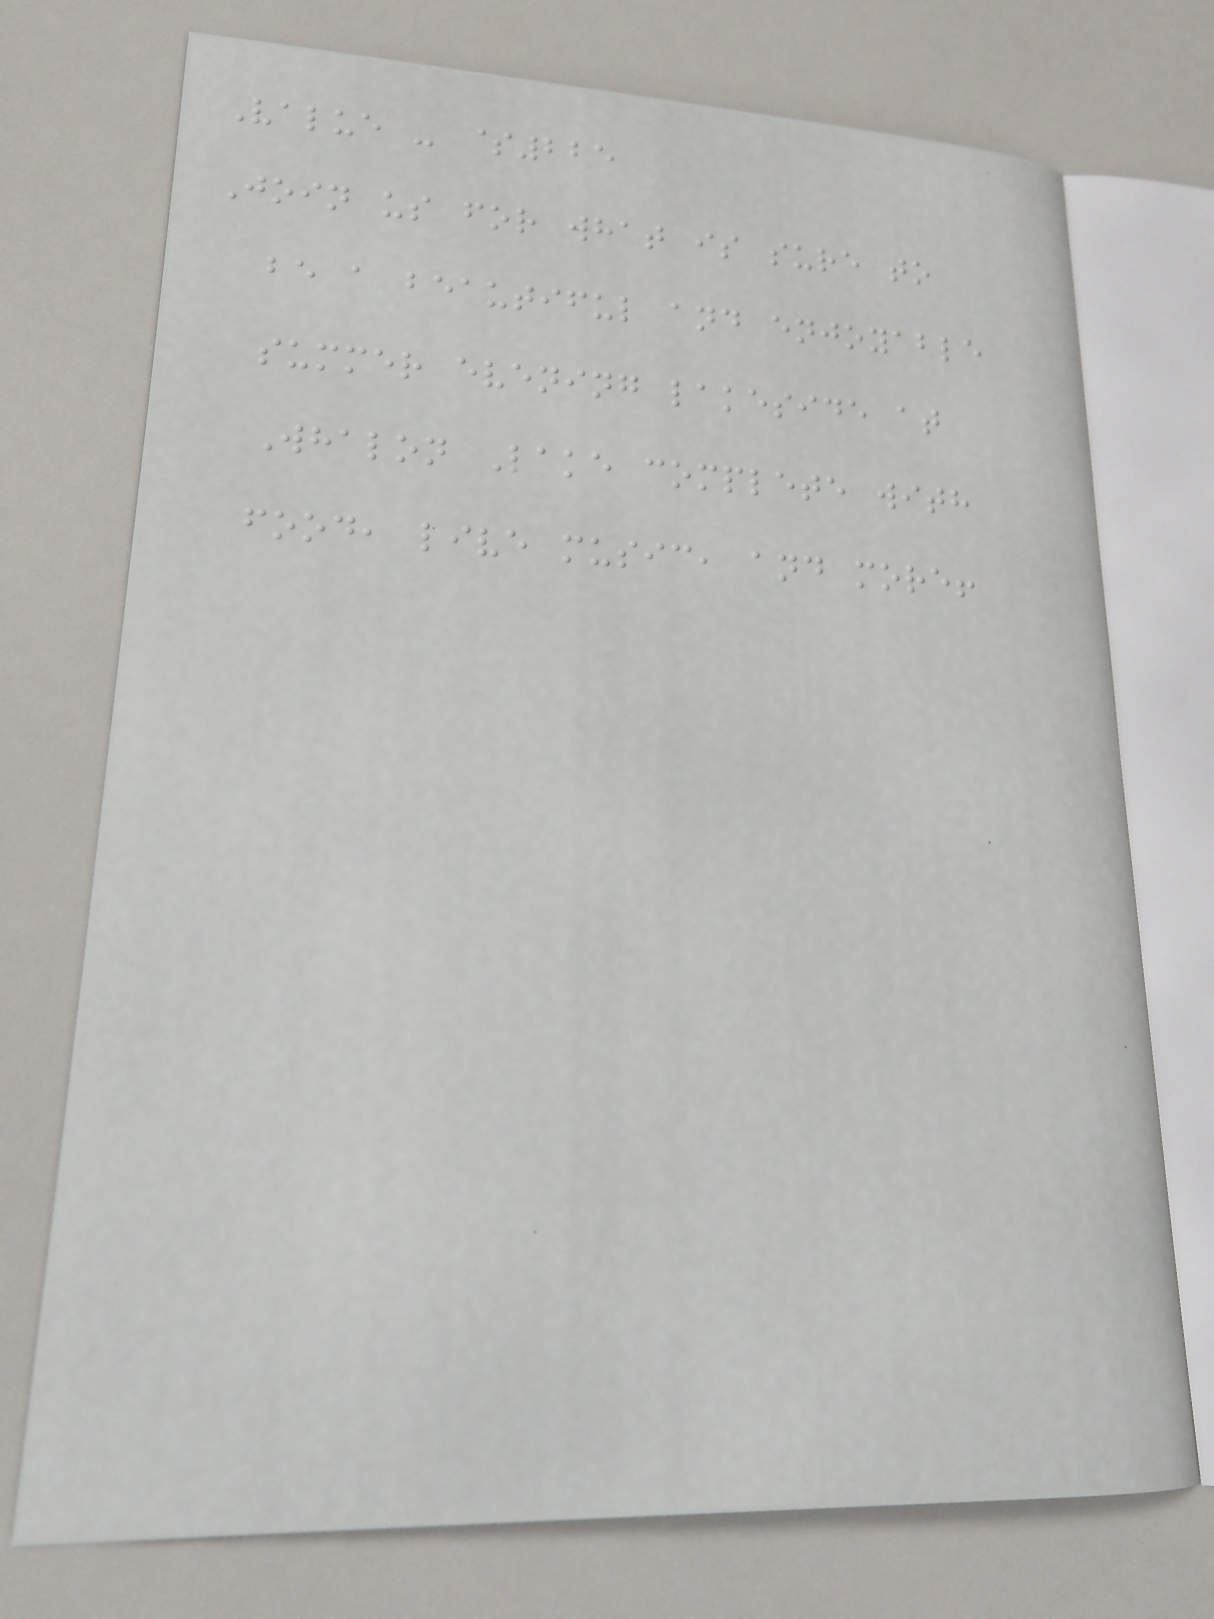Value - $225
Join us for what is sure to
be a beautiful and enjoyable
summer evening lakeside at
Whalon Lake complete with
food, live music, and more!
